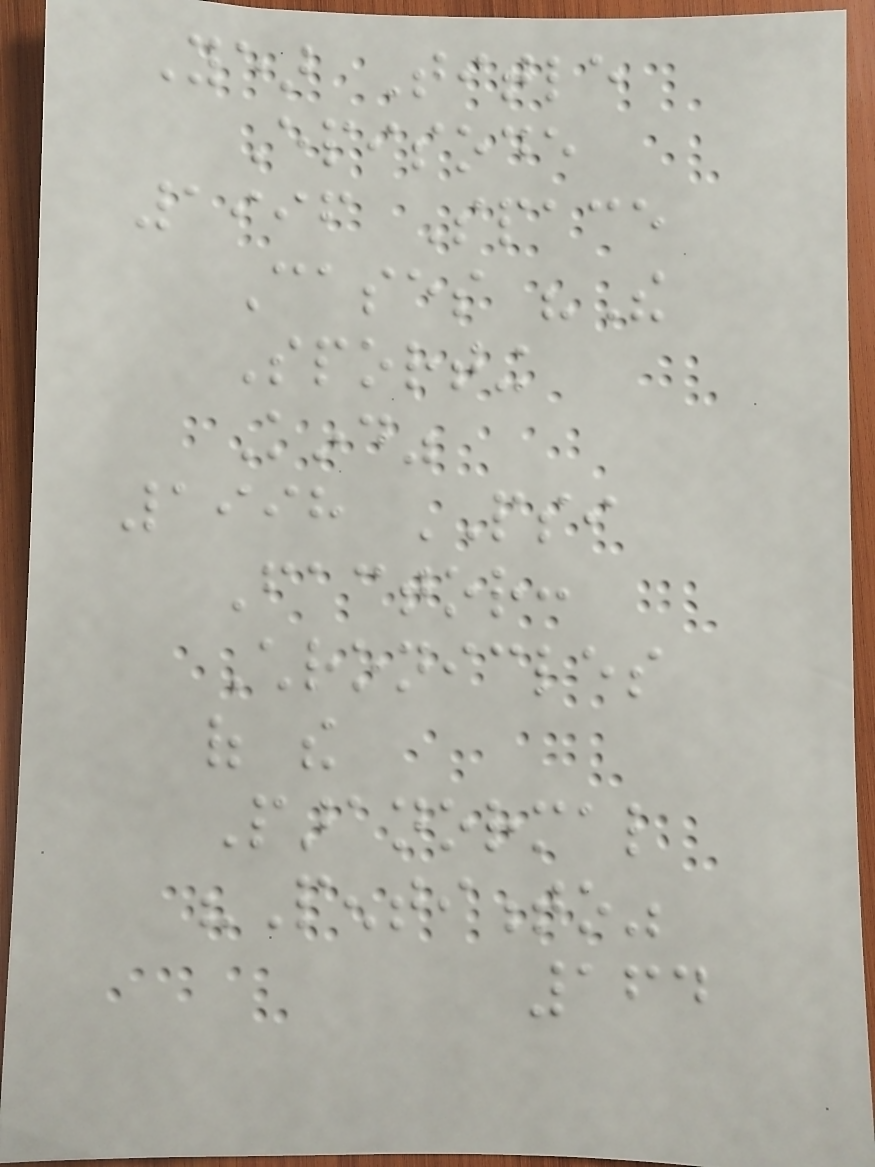Year Title
Episode
1996 Space
Cases "The
Sporting
Kind"
1998 PSI
Factor:
Chronicles
of the
Paranormal
"Pentimento"
164
